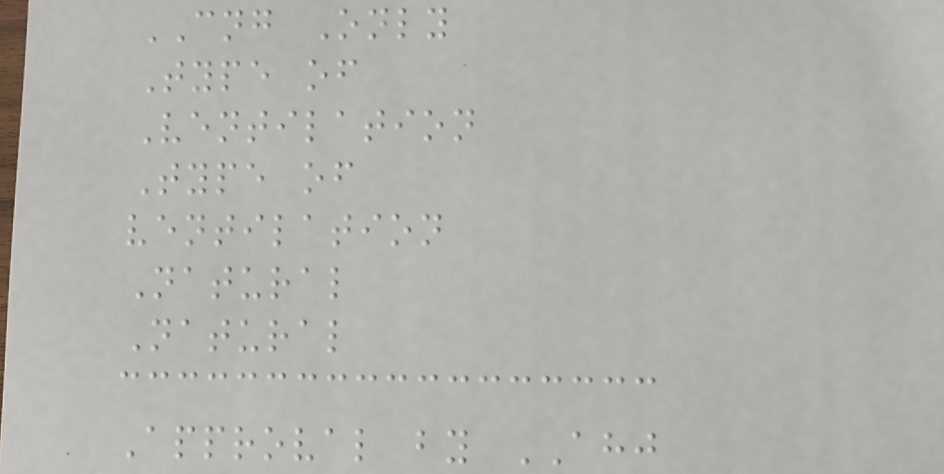CNG Only
Type of
Ventilation
Type of
ventilation
Natural
Natural
Approval by AHJ
